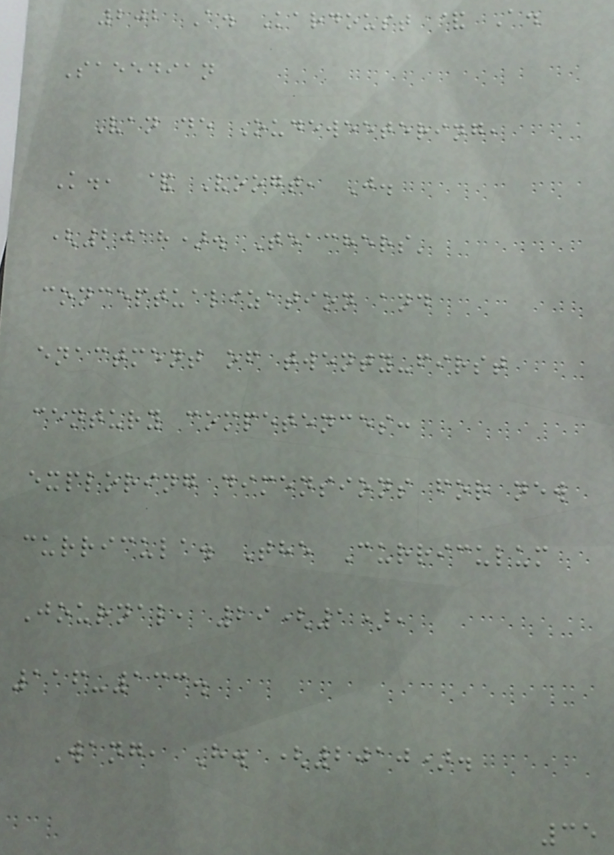202 A. Kardoust & A.
Saeedian
Van de Oudeweetering,
K., & Voogt, J.
(2018). Teachers'
conceptualization and
enactment of twenty-first
century competences:
exploring dimensions for new
curricula. The Curriculum
Journal, 29(1),
116-133.
Wang, H. (2010).
35
